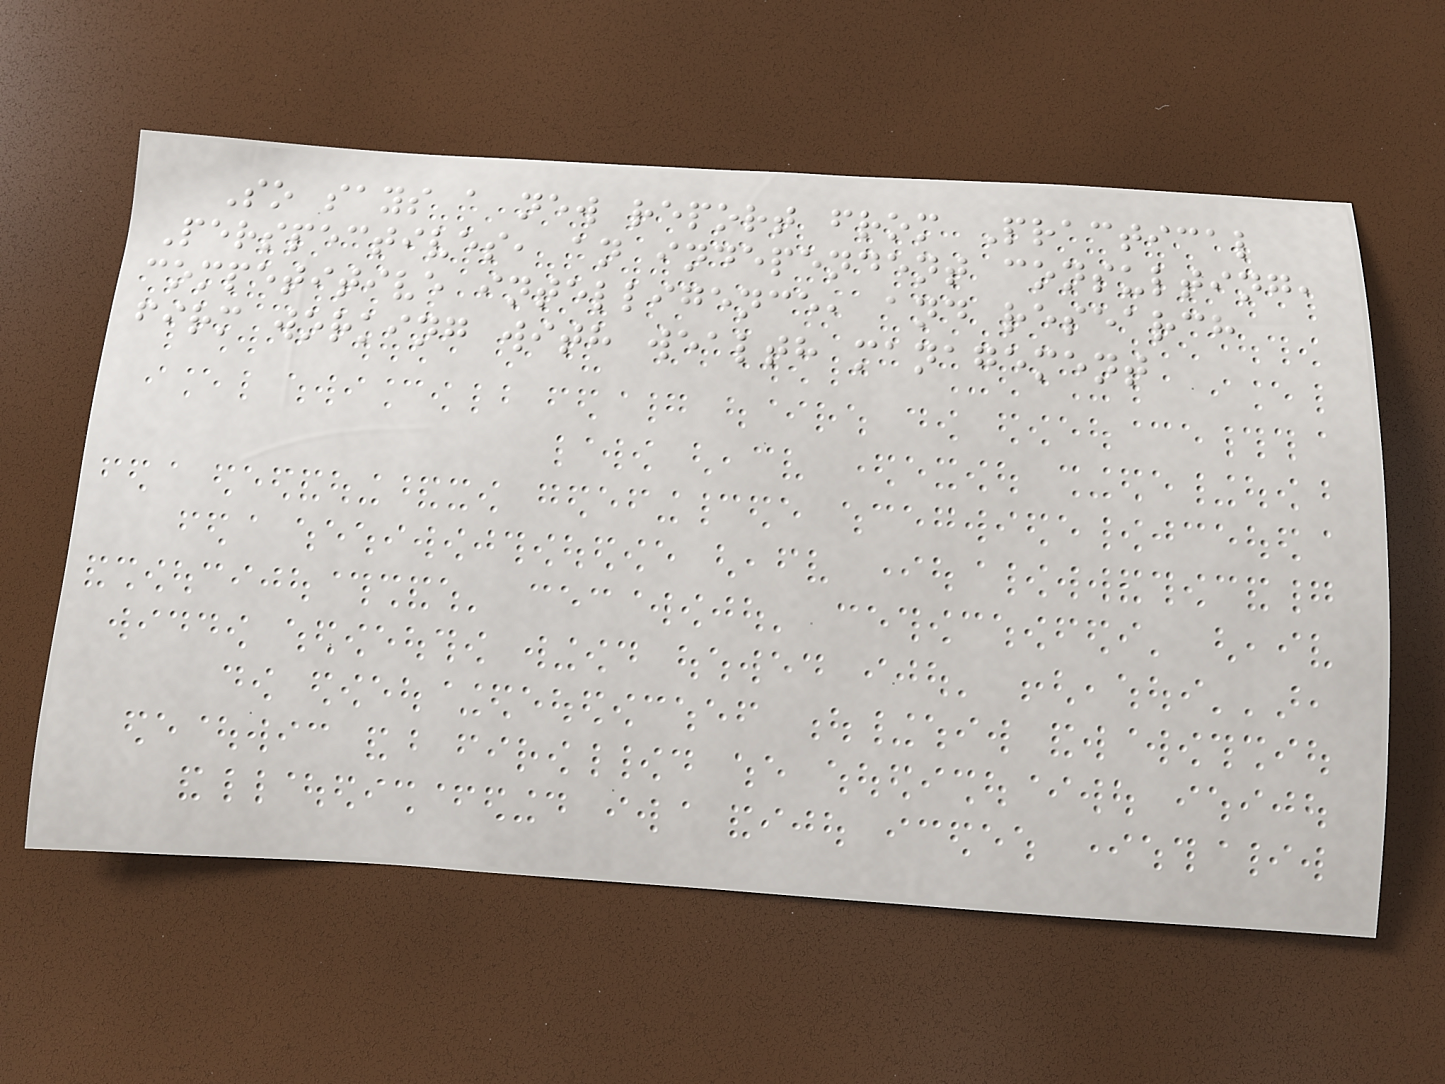So says a new report from Practical
Perspectives, an independent consulting,
competitive intelligence, and research
firm working with wealth management
